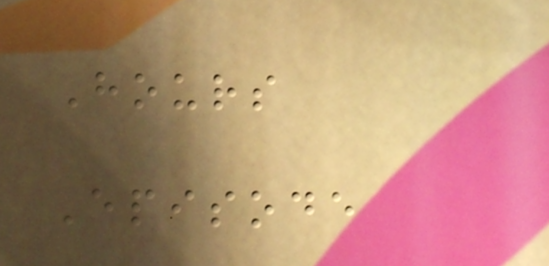Hours
Episode
